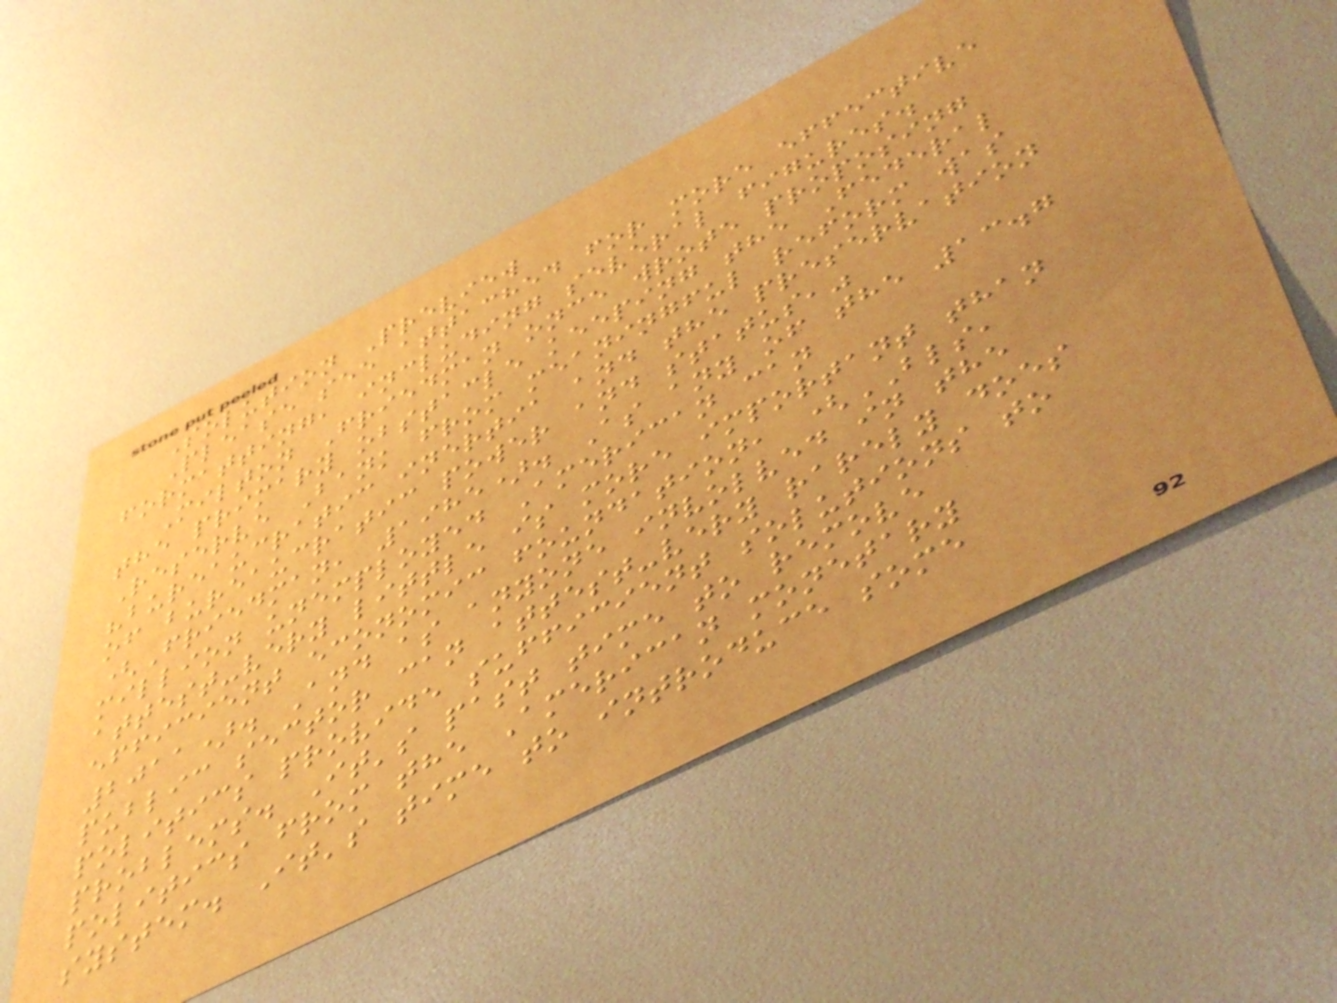Solution Preview
Please see attached for more effective
formatting, including several figures.
Milton Friedman once wrote proposing
the primary obstacle keeping the Federal
Reserve Bank from meaningful reform was
"bureaucratic inertia and the preservation
of bureaucratic power and status,"
(Friedman, 1985). As any of the 13.7
million unemployed American can
attest-very little is more important than
efficient economic foundation, (BLS,
2011). And as anyone involved in the
public sector can attest-very rarely does
politics provide sufficient solutions to
problems. It's past time to remove
politics from the American monetary
system. It's time to introduce some
